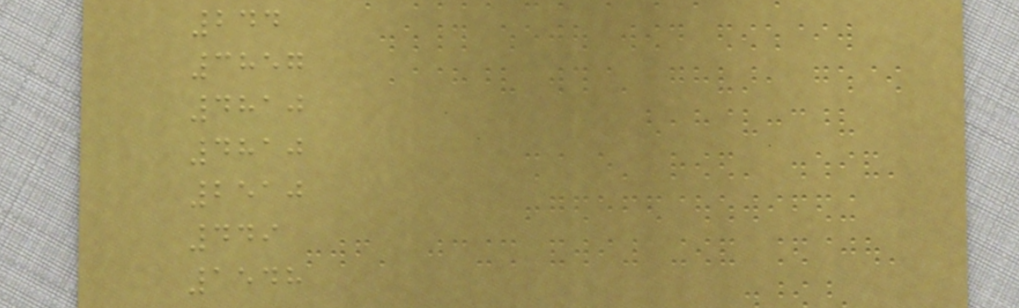244
3857
4810
4810
2510
449
1548
